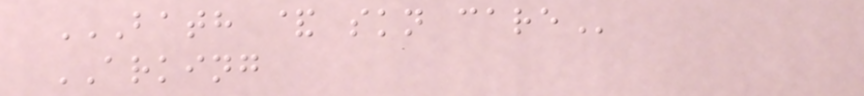BATH & SKN CARE
ARKING
